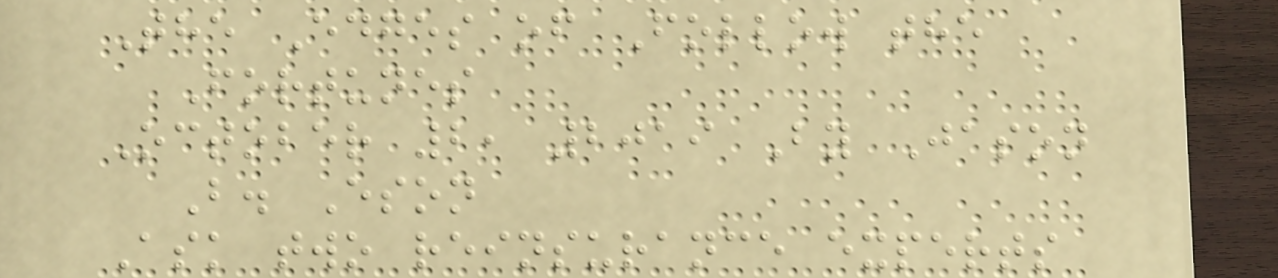The Edges of Follow the
Fortunes
October 2, 2019 By Jason
B. Eson
Ask two reinsurance experts
